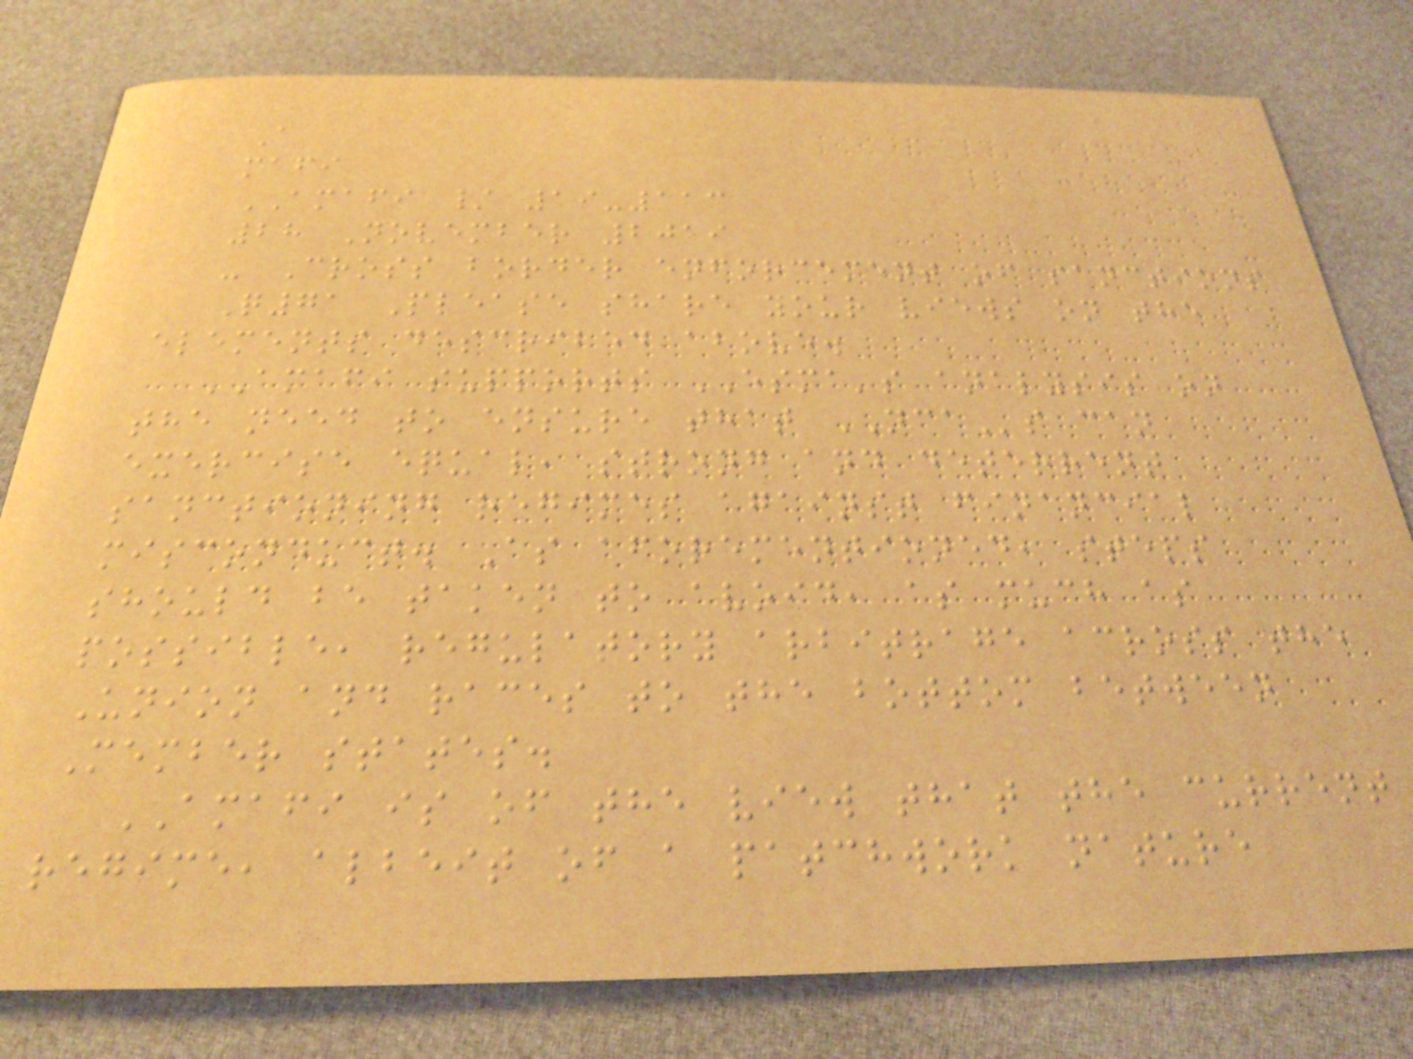A
mafi
AMAFI / 19-113
28 November 2019
- Cross border enforcement of sanctions
Q71 Please share your views on the
elements described above.
AMAFI supports ESMA's analysis on
the need to ensure that NCAs can
exercise equal, strong and deterrent
sanctioning regimes against financial
misconduct. As aforementioned, steps
should be taken to avoid, as much as
possible, regulatory arbitrage across the
Union and races to the bottom between
Member states.
AMAFI is of the view that the current
regime, albeit of a patchwork nature
